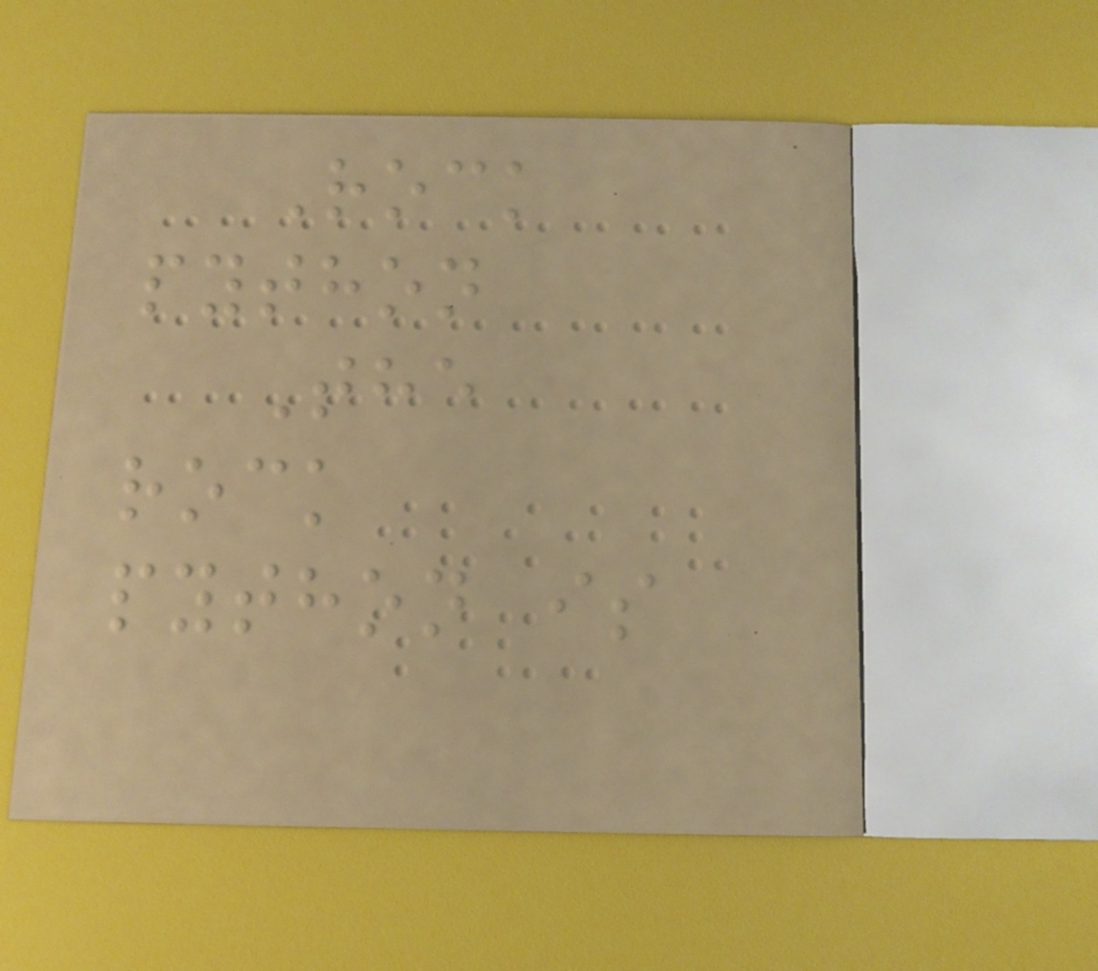Rock
python
The
rock
python is
